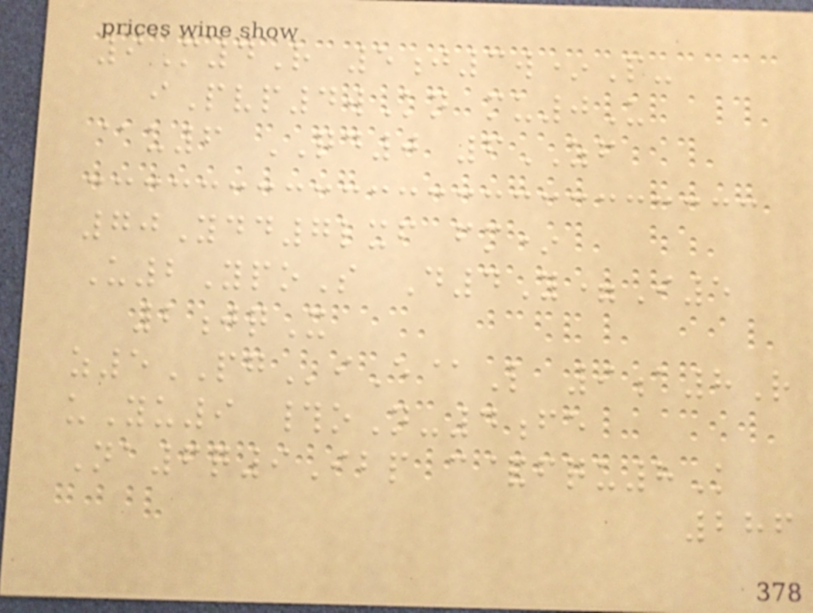9M4R 5j3w*P-
iPvp4wKn mu0U
@u6 QD0 6ZF
70Ydd7lxf fm*
U2YpoS D4Y=I5
2jqX
z5PGiE@L 9a8R
uYu9 #oN-4fe
Na6q9Ibp c&fqu8K
286
